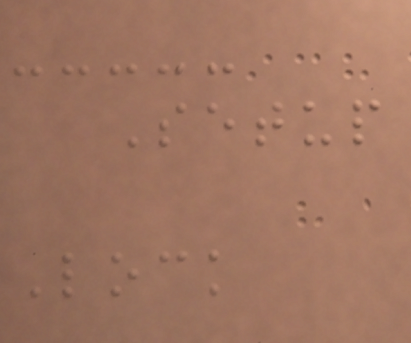Setup
Lock
